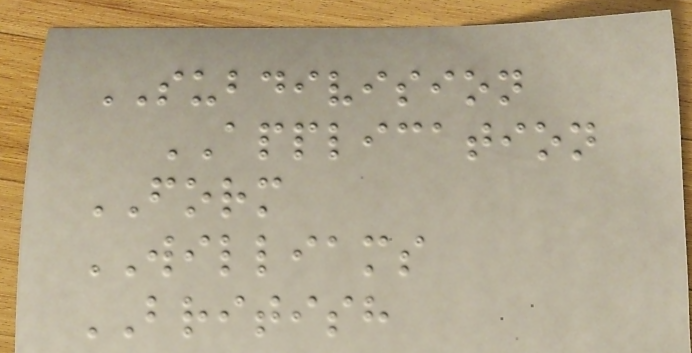SUBDIVISION
APPLICATION
FORM
WILLIAMS
BRITISH
